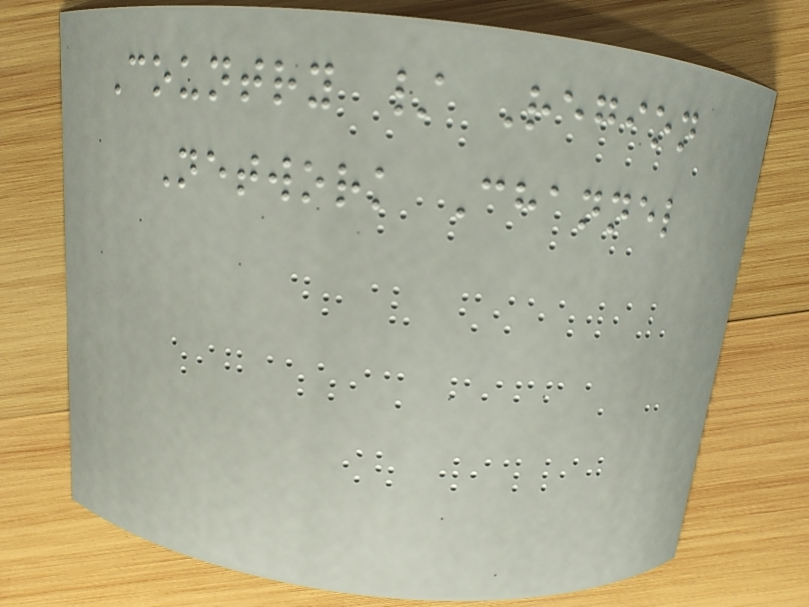Country / Region
Network Channel
